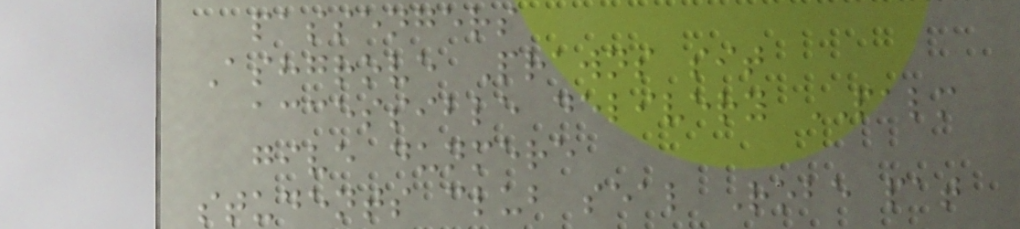passengers
Ashgrove Prawns sit
accessible delivery PALM
give dunmere
students club seal Robe pat
